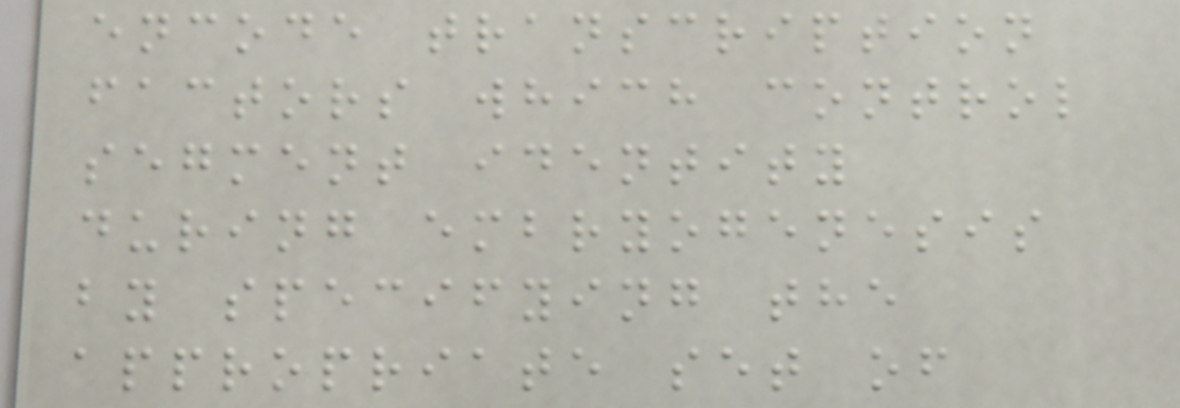encode transcription
factors which control
segment identity
during embryogenesis
by specifying the
appropriate set of
